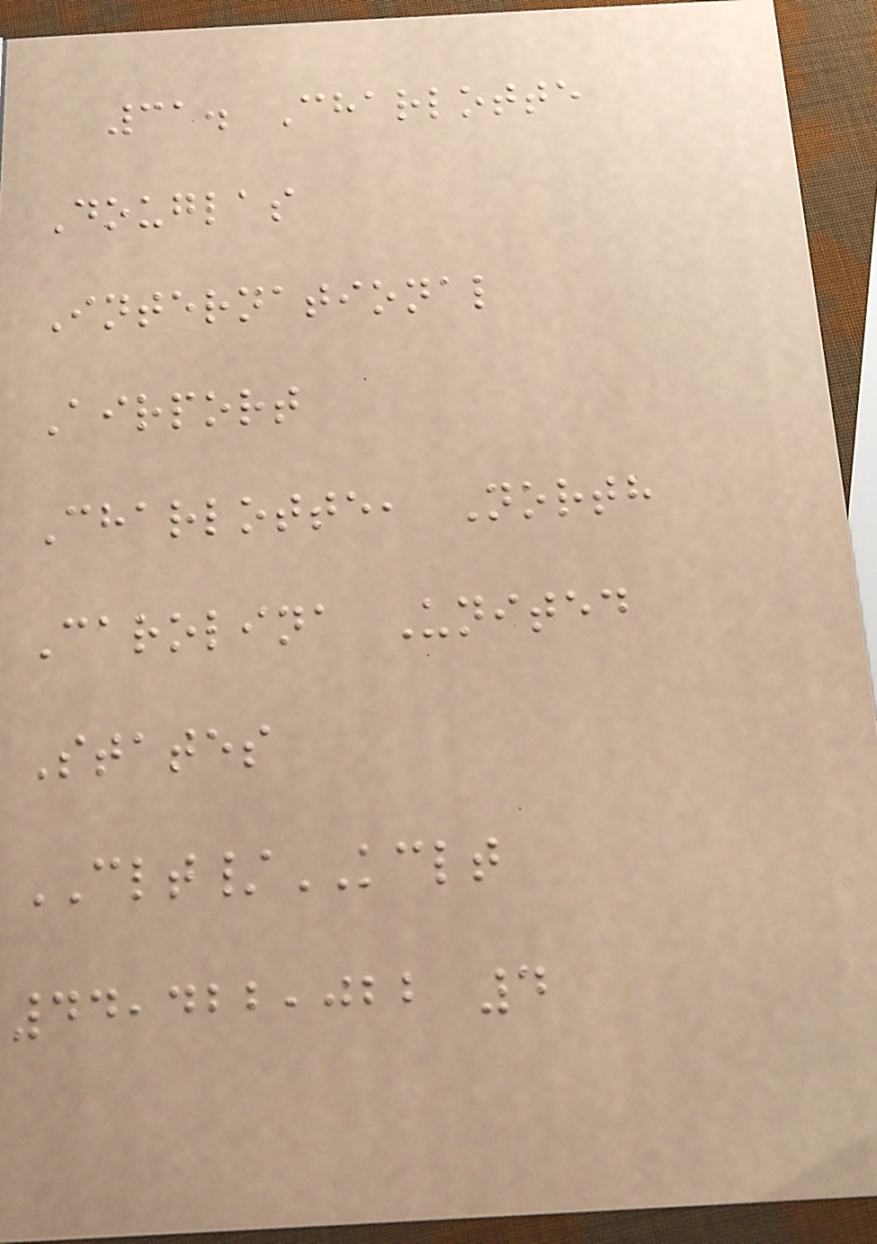31. Charlotte
Douglas
International
Airport
Charlotte, North
Carolina United
States
CLT/KCLT
44,422,022 4
